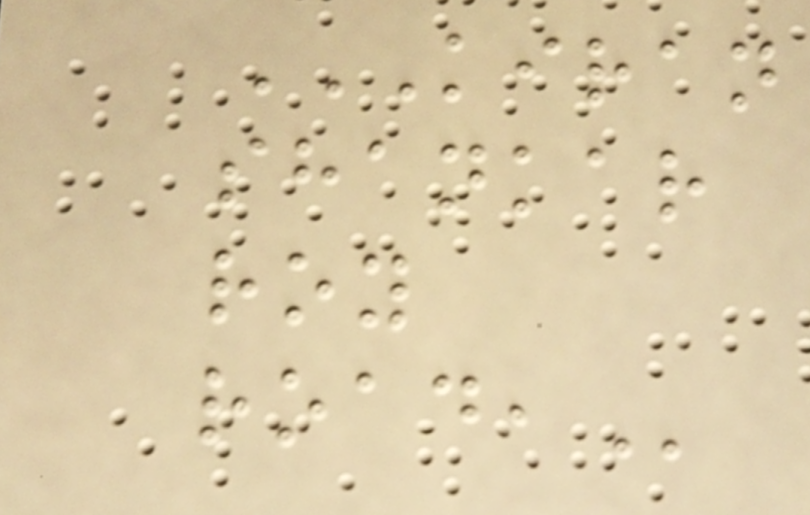KIRAN
SHANKAR
ROY
ROAD,
